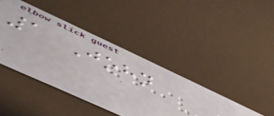1 John
